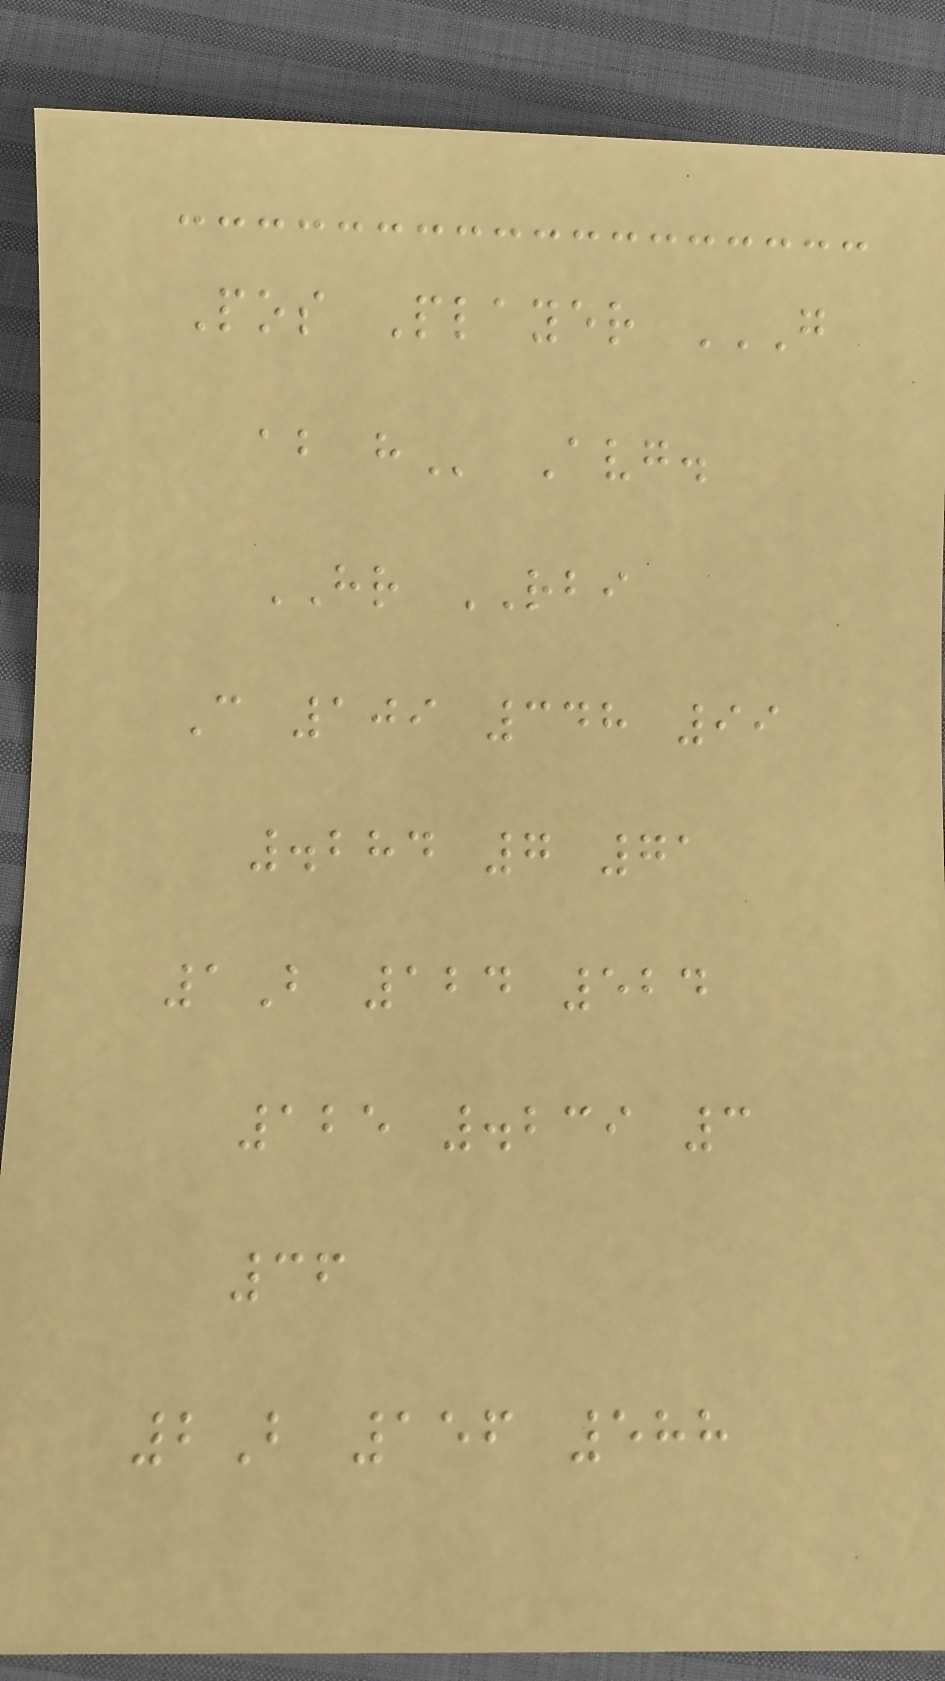Pos Player G
AB H Avg.
HR RBI
C 109 348 99
.284 7 71
1B 124 524
125 .239 3
36
2B 156 588
